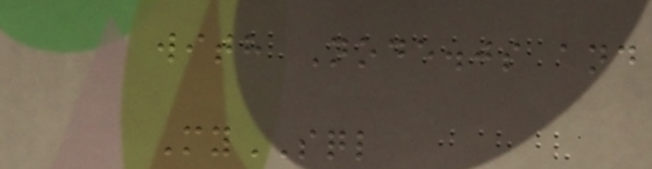with Node.js and
MySQL
